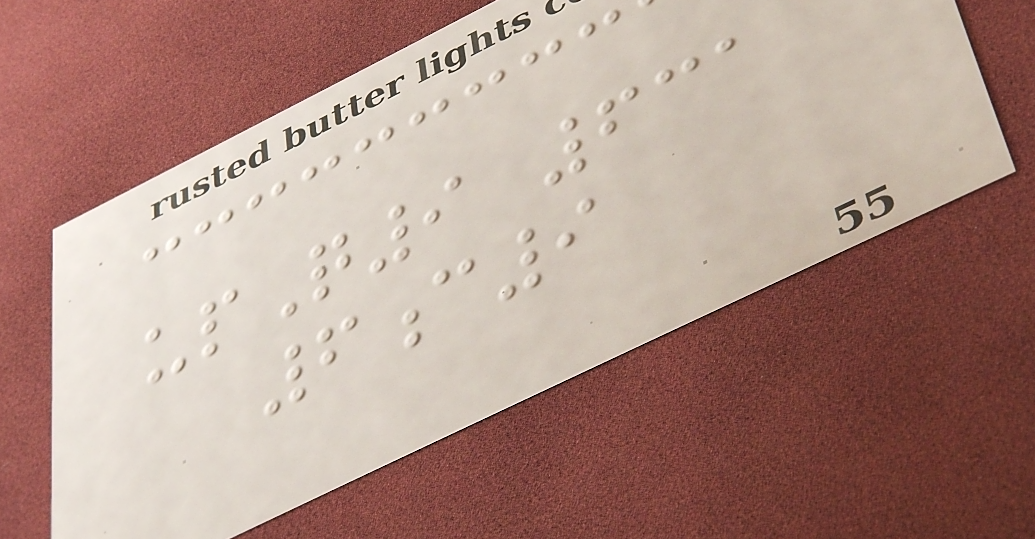upQ9 631
6c9
